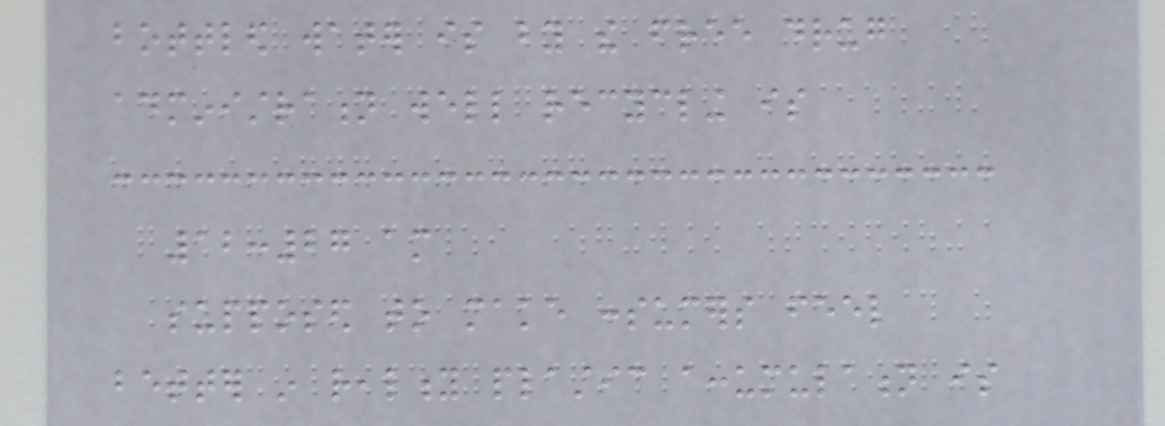bottled water is by the free drug
administration well recycling is
12:27 am
supposed to make consumers feel
better in reality plastic accumulation is
